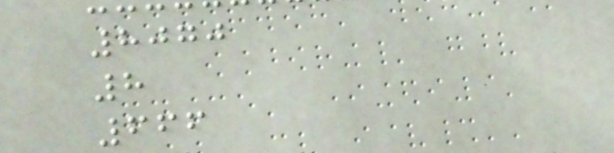8070
8
666
